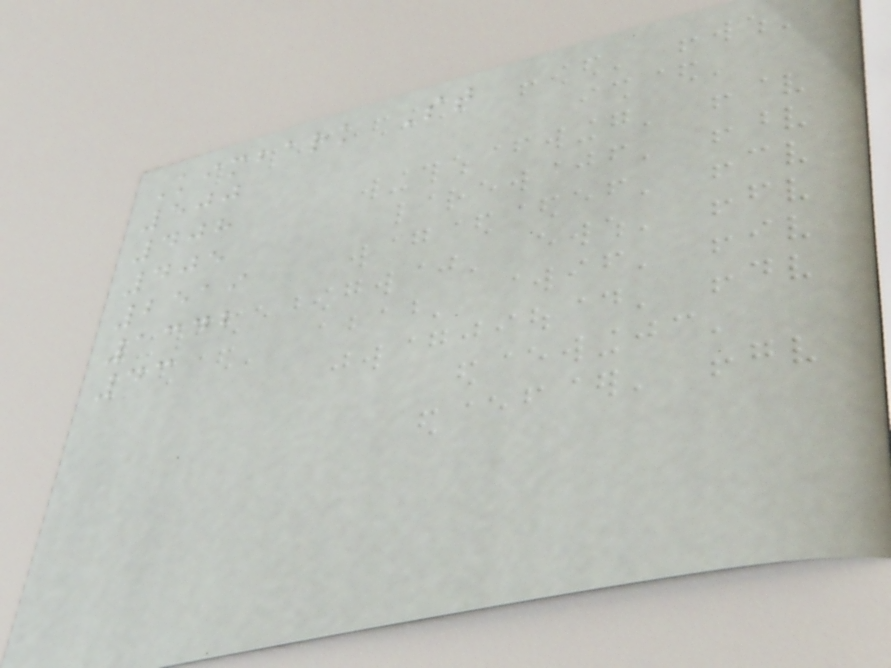Kimbark St
500
408
405
2519
1342
43
